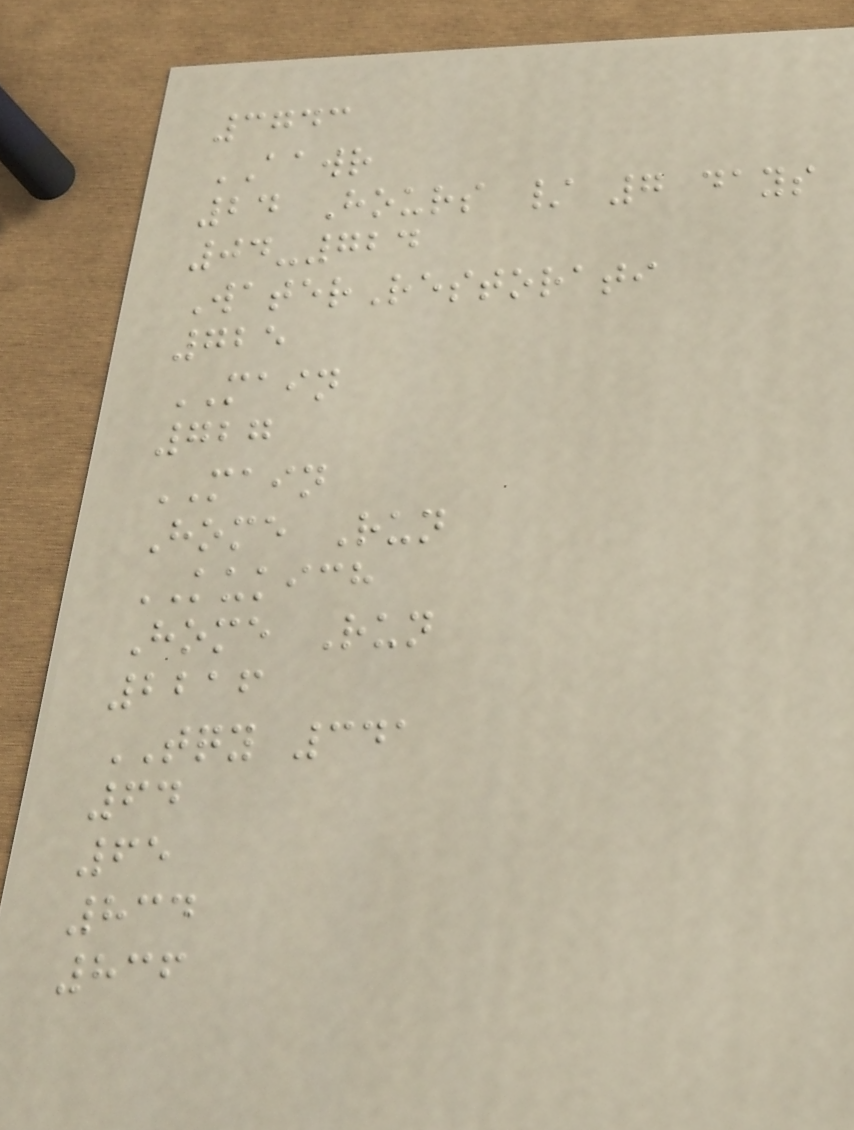3743
AAWR
24 Hours / 7 days
04-724
WaterRestorati
725
MAIN
727
MAIN
Home Run
KUKICH
Home Run
2216
TQY 341
64
65
834
836
